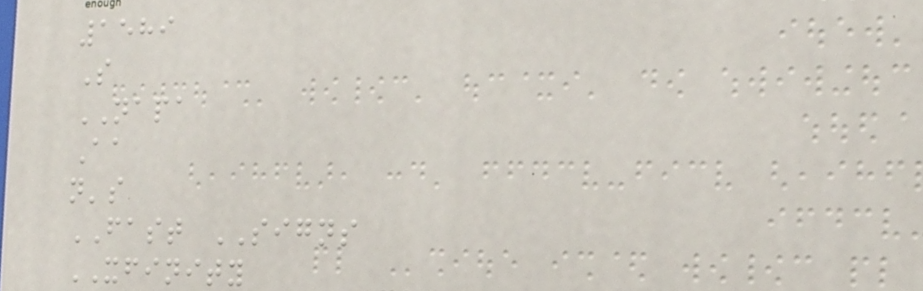1589
S
NAPA
Aa
n's
FAST SIGNS
XFINITY
